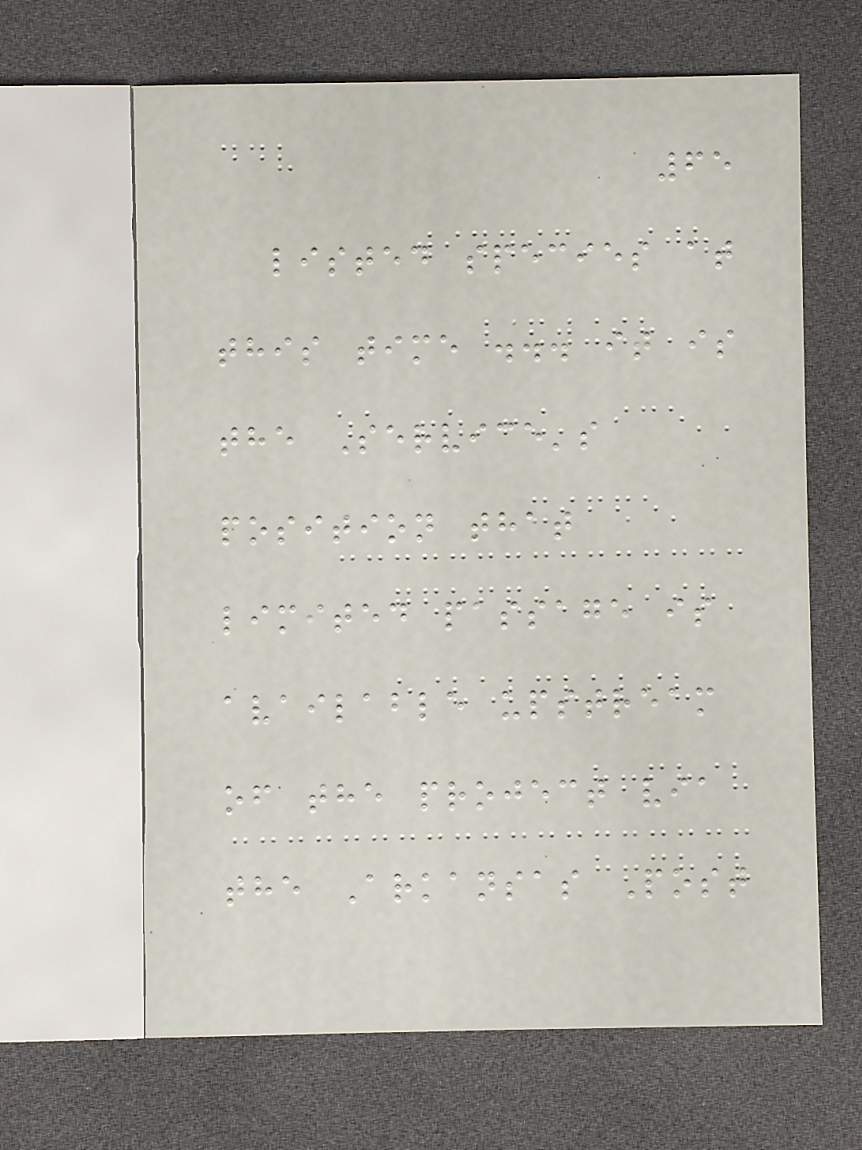65
listed species at
this time ... it is
the Service's
position that
limited passage is
available upstream
of the project via
the Arkansas Post
